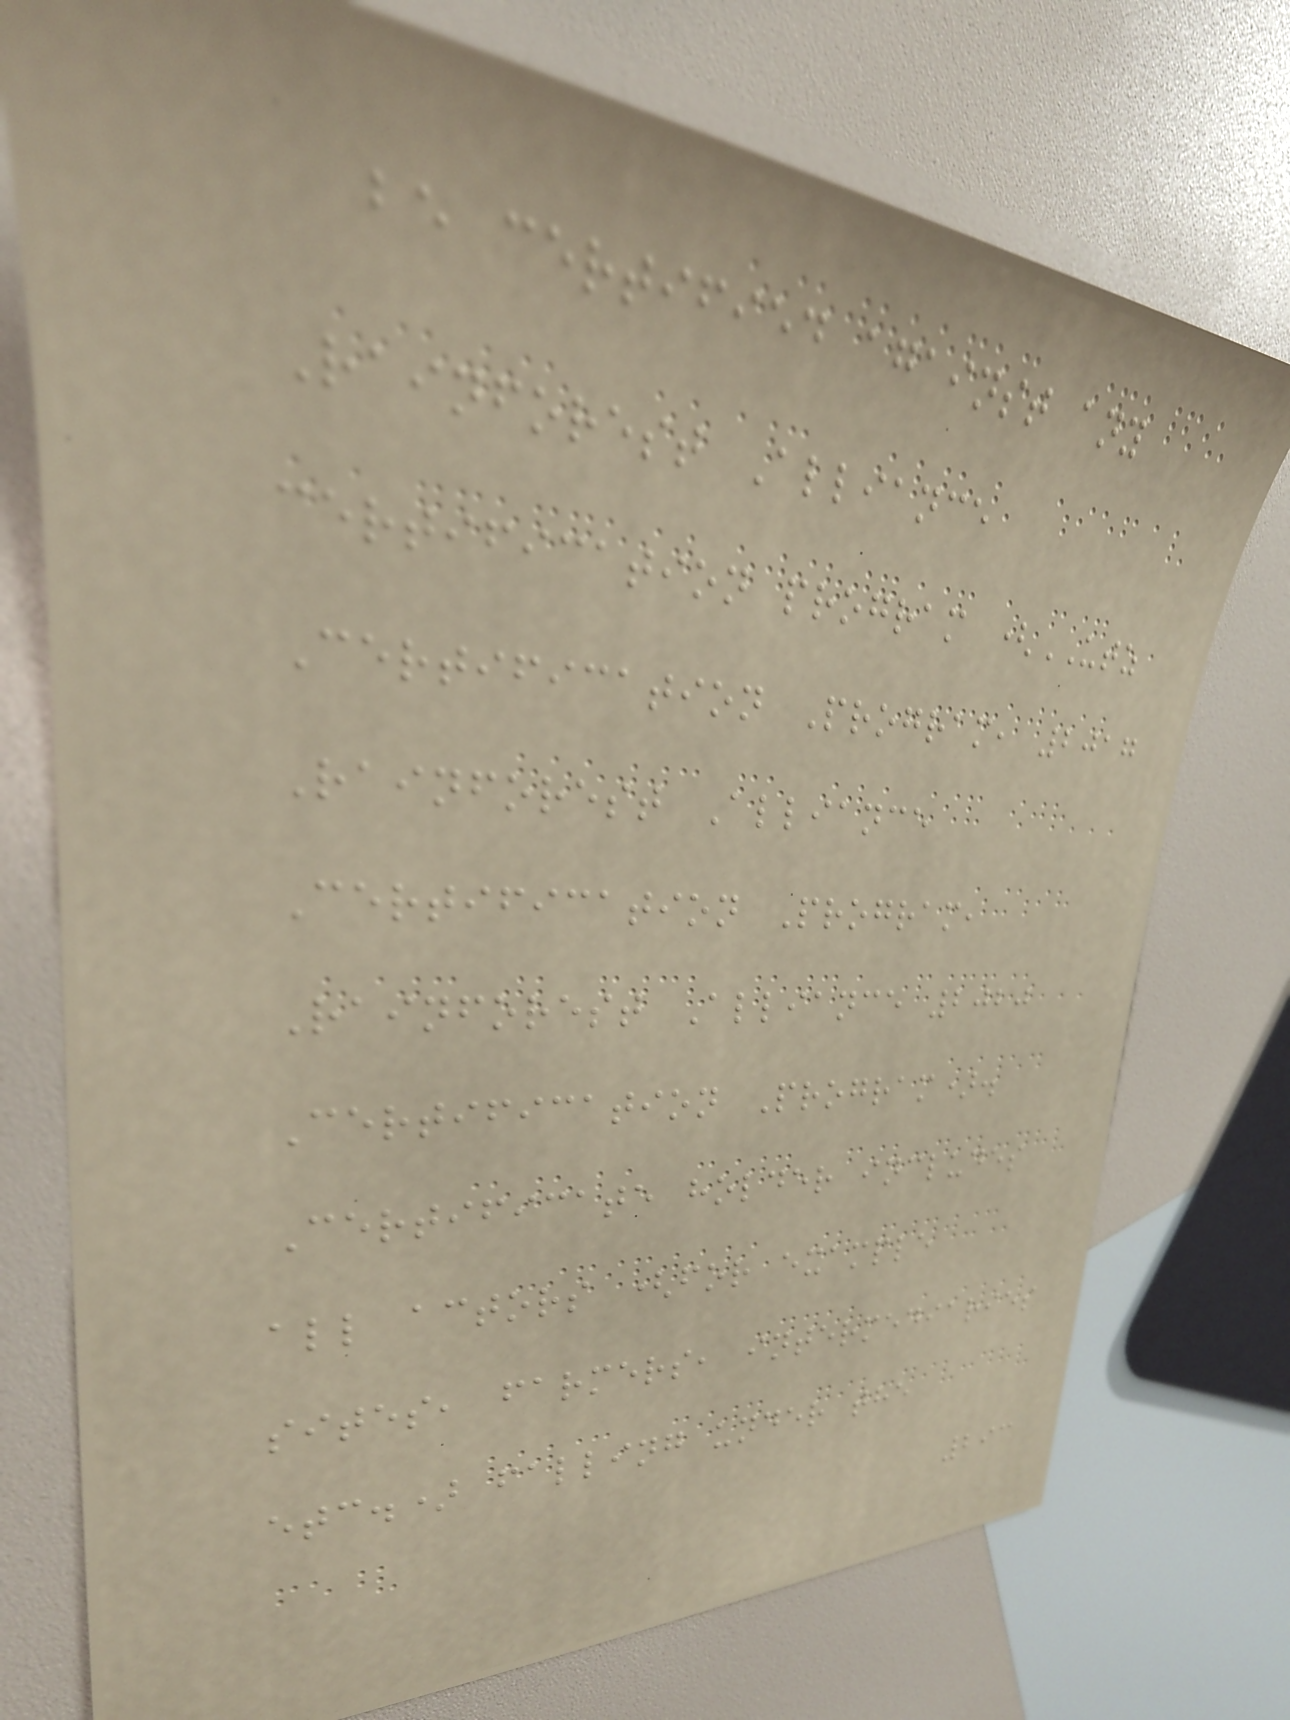be certified against any
Rainforest Alliance
certification program (UTZ
Certification Program, 2017
Rainforest Alliance
Certification Program,
Rainforest Alliance 2020
Certification Program).
Certificate holder includes
all actors (for example
sites, farmers, intermediaries
etc.) falling under the
293
